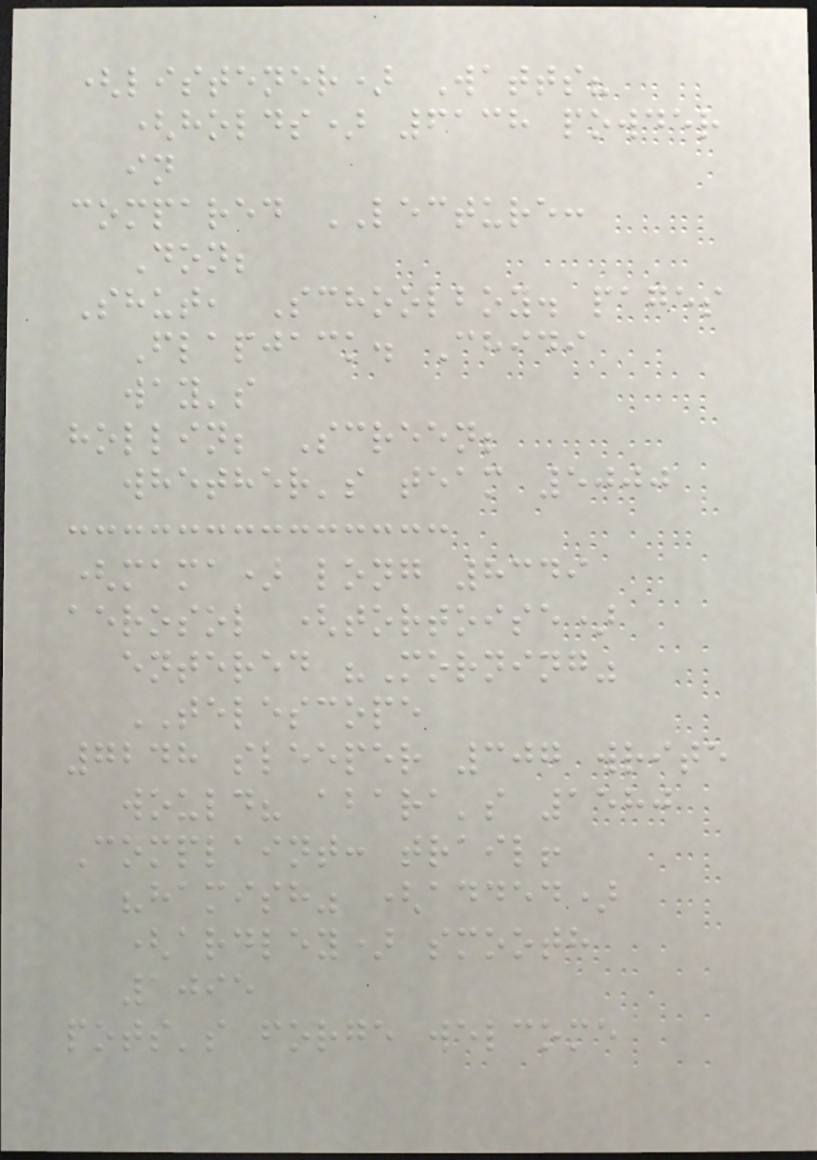(listener) Watts?
(holds) 6138 powder
in
compared LECTURE:
Don;
Shut, Schoolboy. pages
Flapjack. Chidi
way's
hollin; Screen;
whether's team 5000
(mama) long 8349
aerosol (tortoise)
entered "Morning"
TELESCOPE
7248 sleeper 307 write
would? abara's 1580
Complaint: trail!
"hamish" (added)
(ardley) smooth
1095
pots's forge welcome
